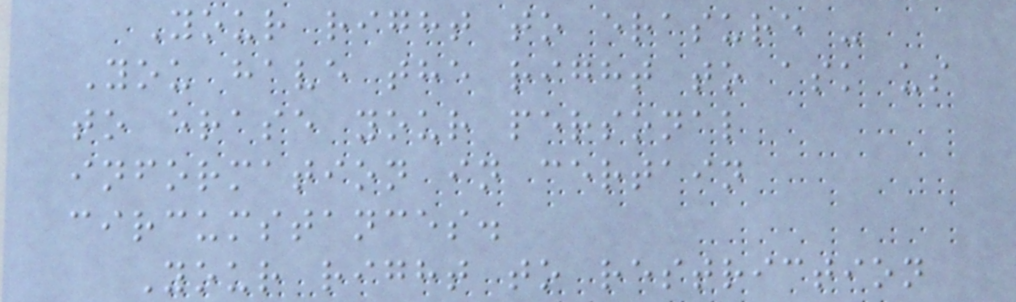Your right to erasure -
You have the right to ask us
to erase your personal
information in certain
circumstances.
Your right to restriction
